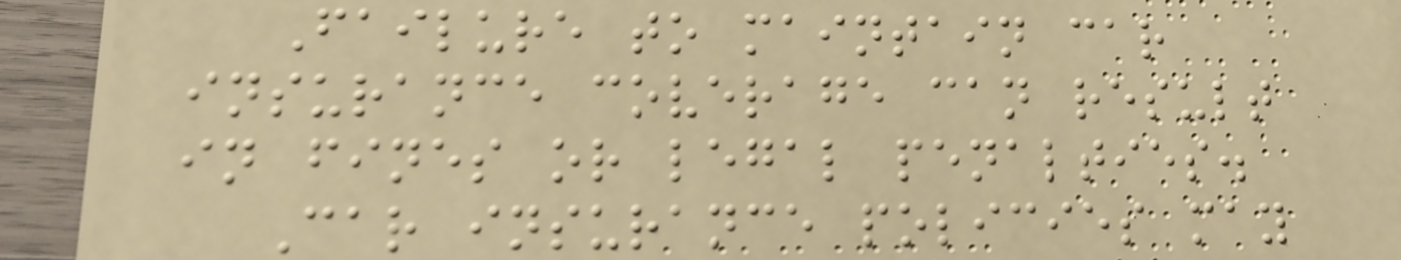Failure to maintain car
insurance coverage can result
in fines or legal penalties.
Car insurance policies may
